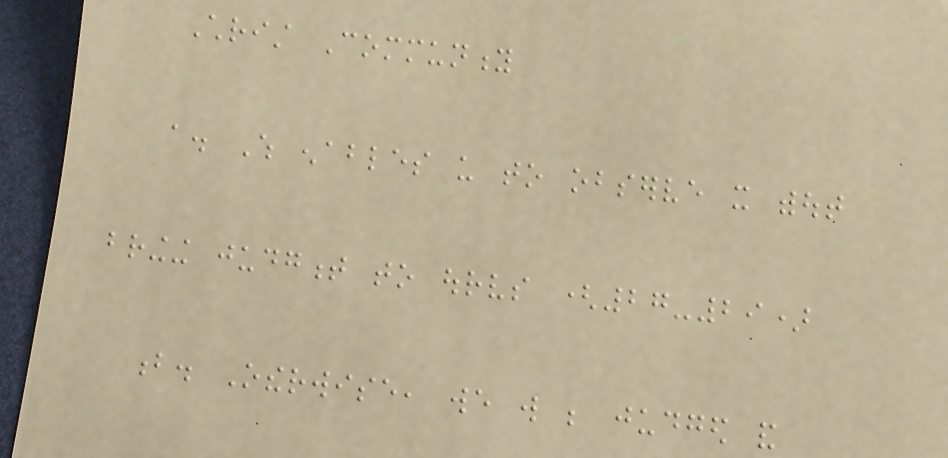Christ Community
a. Which enables us to observe it without
bringing judgment to ourselves (27-29)
b. Otherwise, we will be judged and
